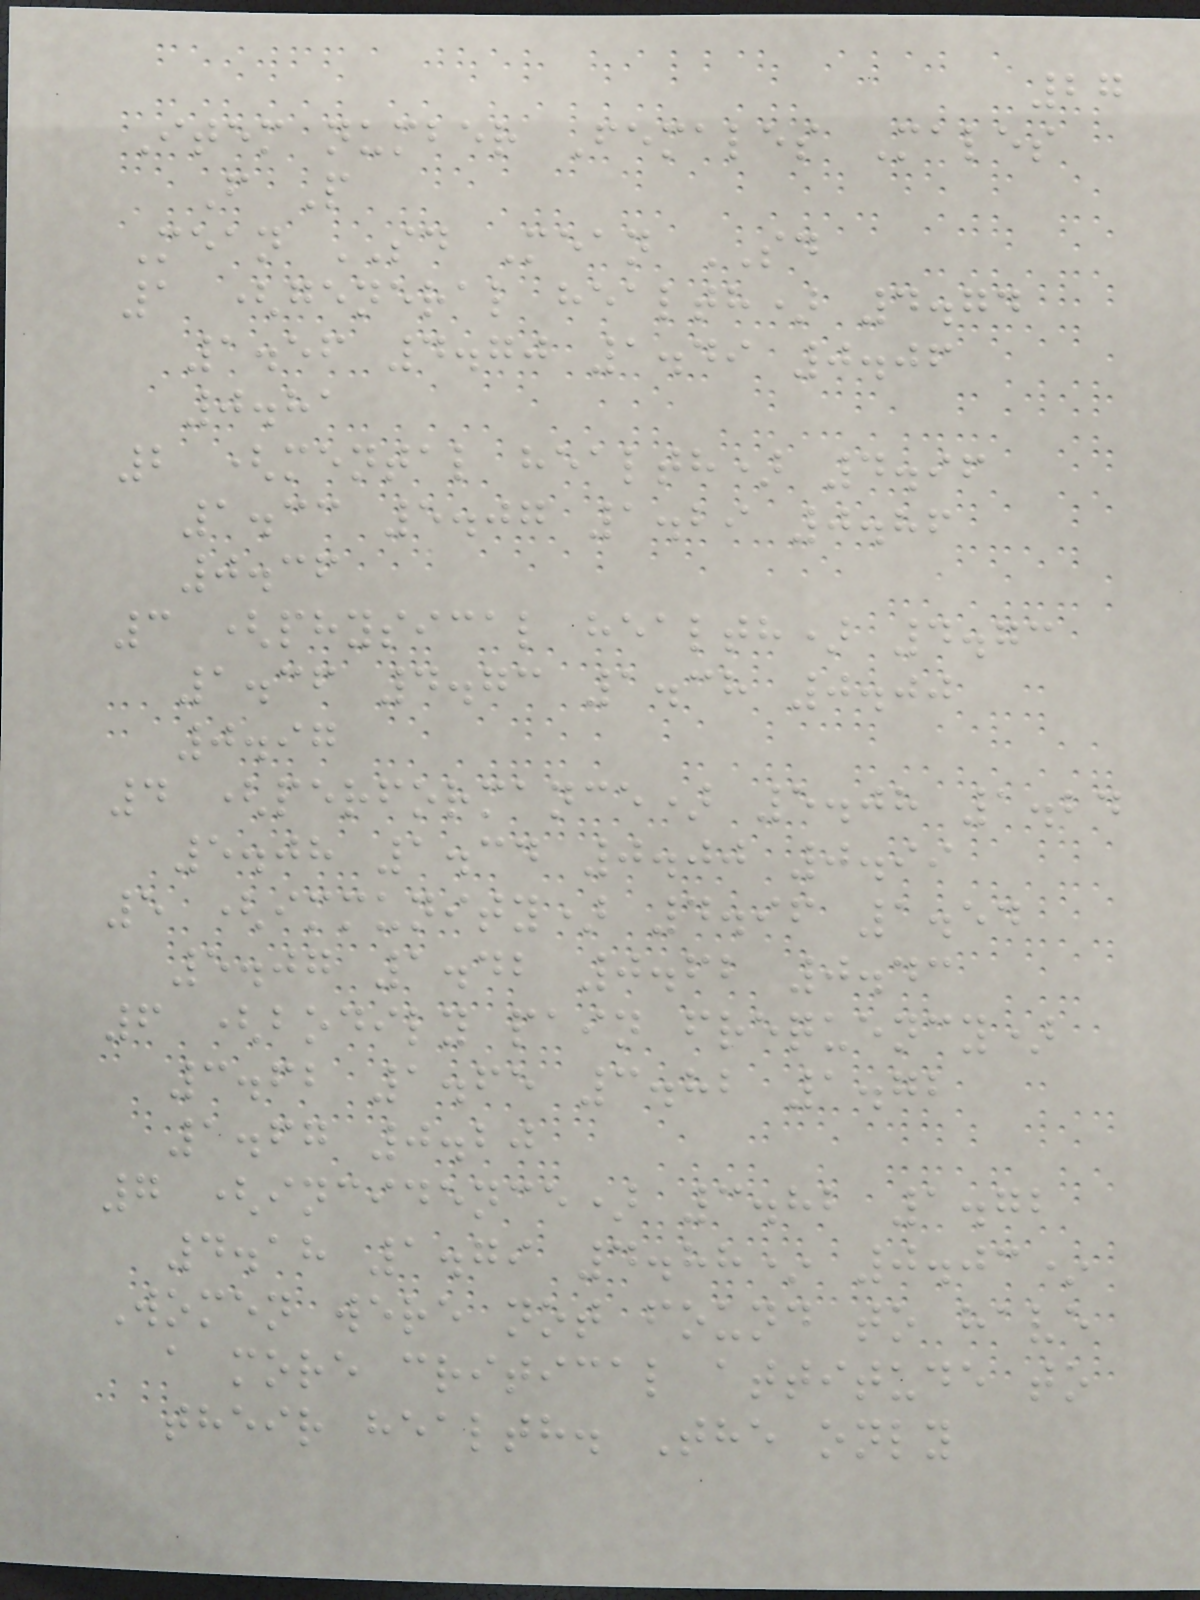27
Item number Females Males
F P
Mean SD Mean SD
1 (general health) 4.74
1.56 4.70 1.49 0.06
0.81
2 (mental health) 4.96
1.33 5.07 1.29 0.86
0.36
3 (physical health) 4.73
1.36 4.73 1.38 0.00
0.97
4 (performance) 5.08 1.24
5.08 1.34 0.00 0.99
5 (immunity) 4.96 1.54
5.07 1.42 0.62 0.43
6 (bodily pain frequency)
3.62 1.65 3.82 1.72
1.67 0.20
7 (incidence) 3.82 1.72
4.18 1.79 4.88* 0.03*
Women were not found to have
a more critical attitude to
their health. The only
